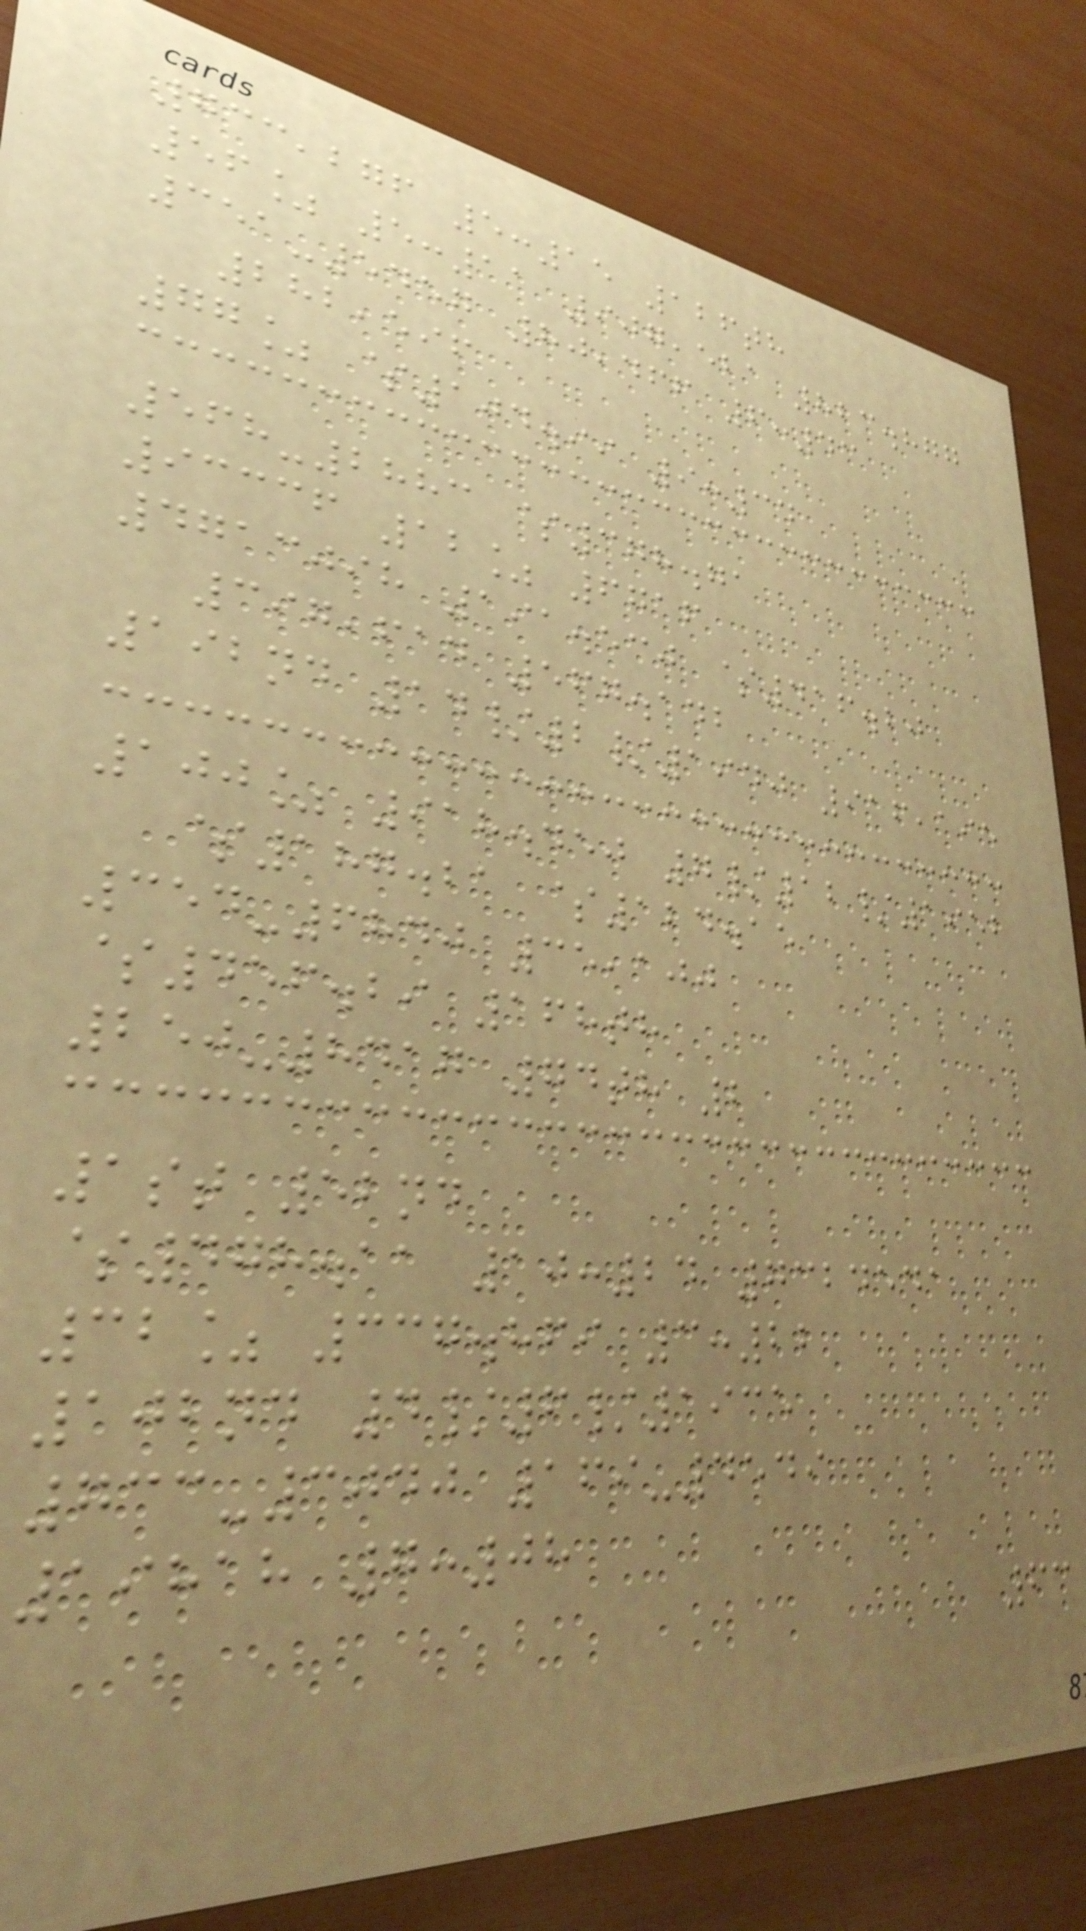733,276 5:15 126th
56% 5:11 907,521 823.877
351-5457 80,466 6:43
282,596
77% $104.99 9:34
568-2883 $378.71
93336 12% 6716
4713098 191.530 $416.20
397,614 567.142
192nd 14/2/1940 916,195
100% 918.450 7/12/1952
$187.21 $124.15
354-6840 35,100
$456.29 168th
250-8417 74th 2
1st 52nd
$478.11 10:24 7324541
32% 337.869 3:22
102nd 4/6/1935
733-3040 169-4549
19818 7:08
63
